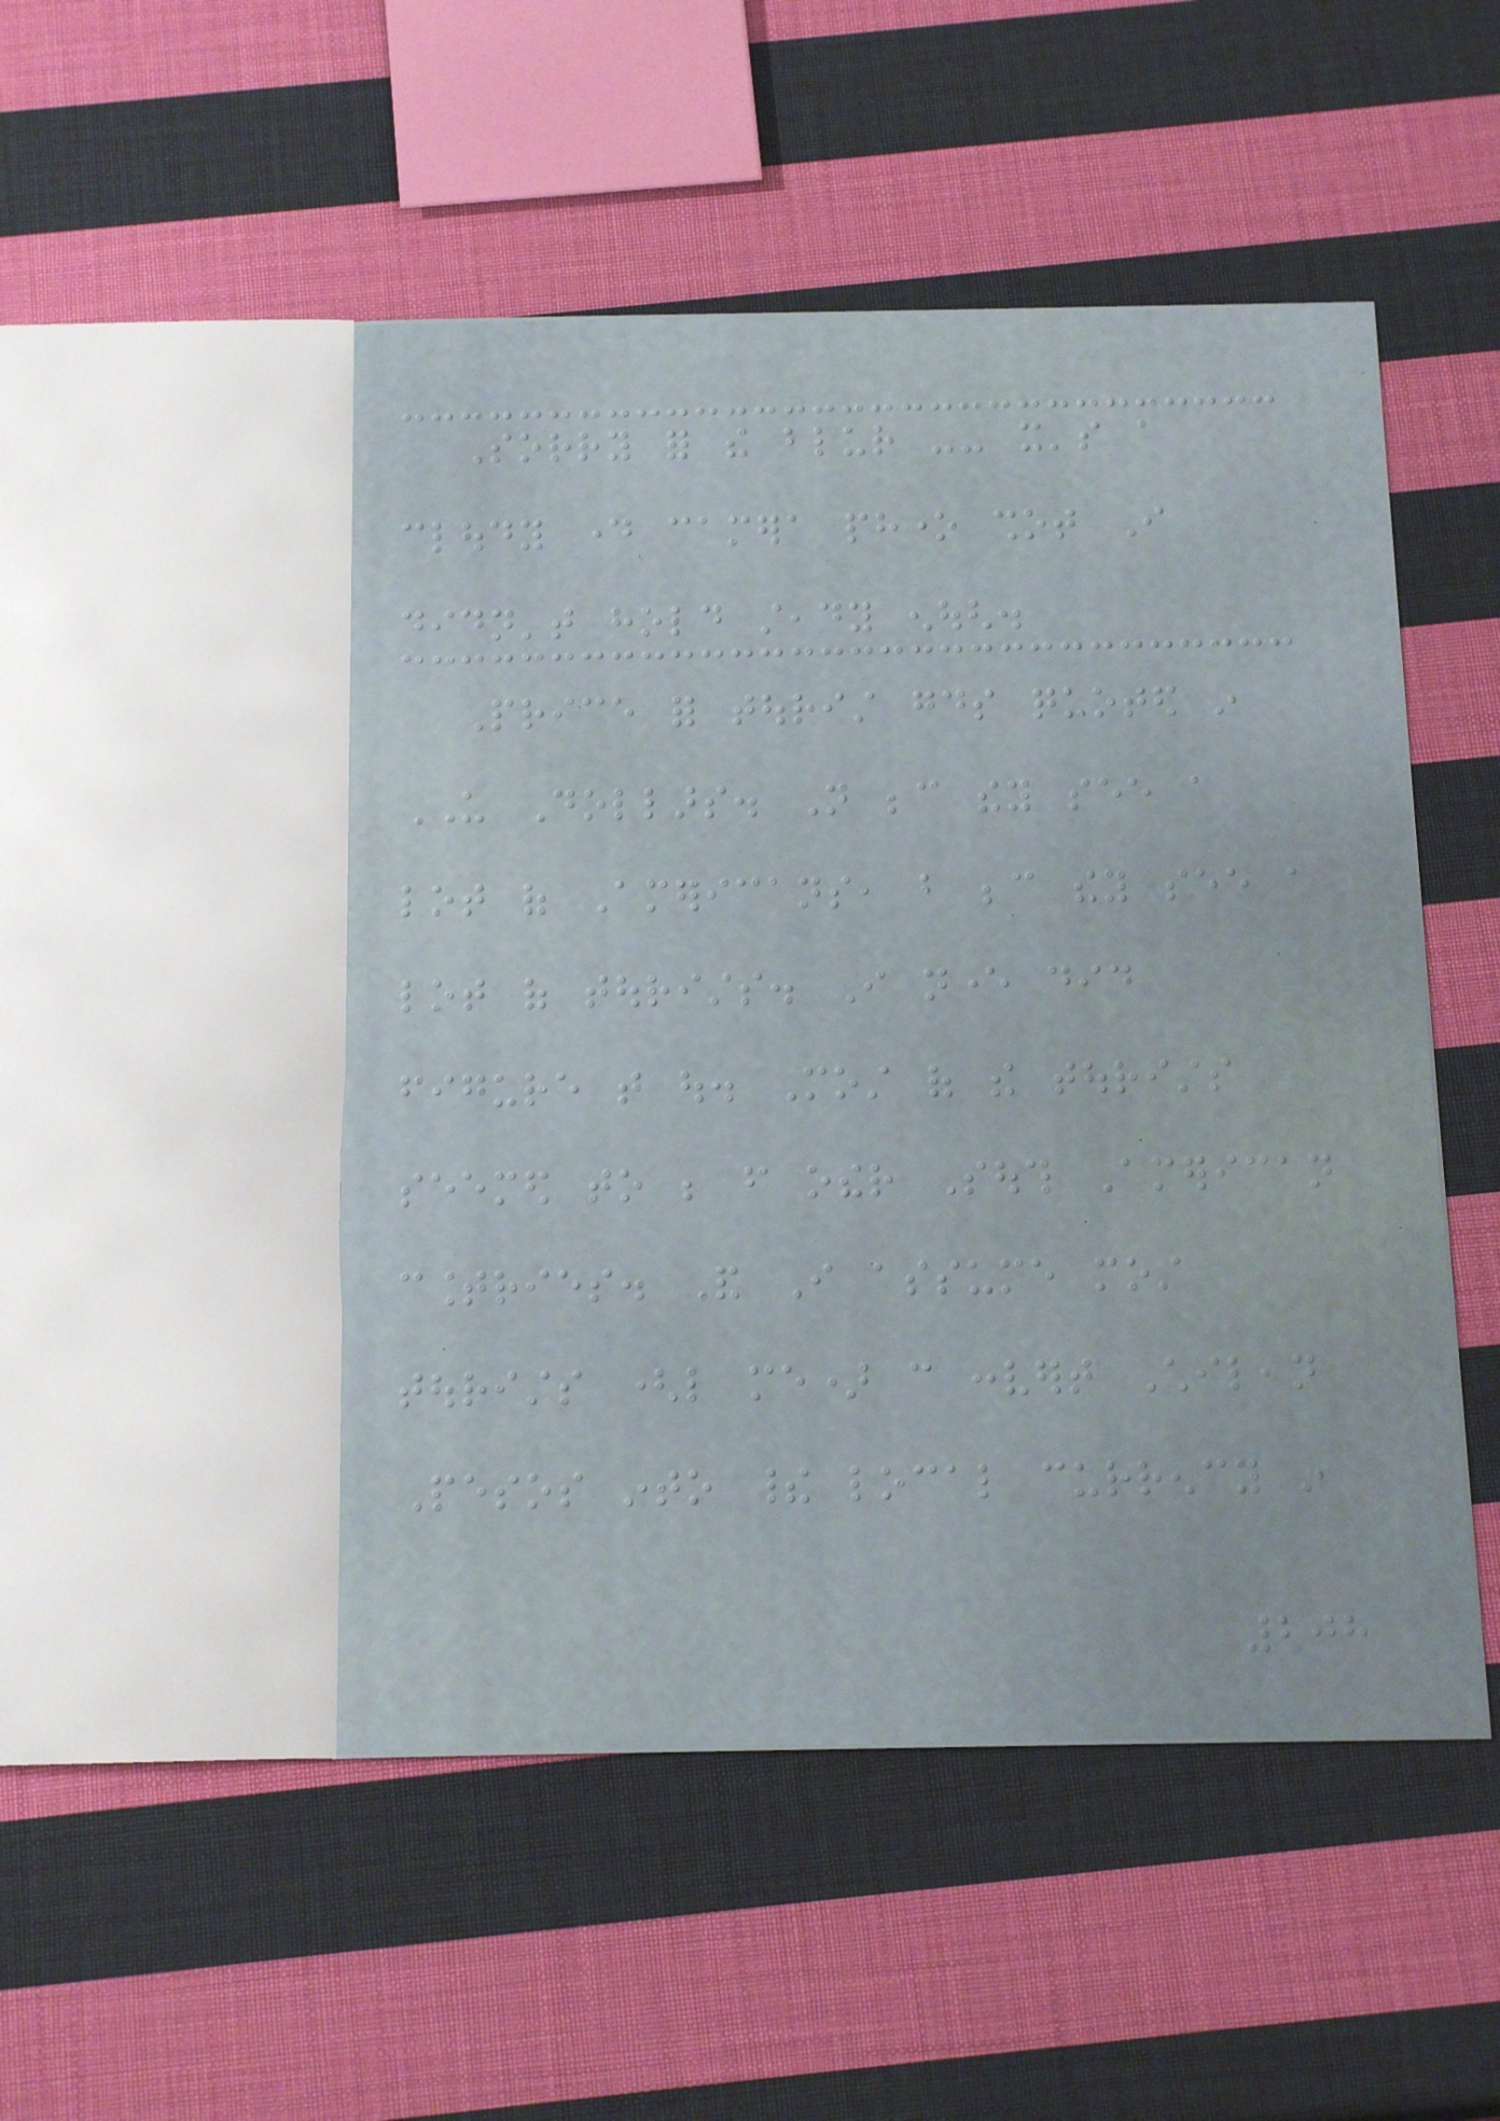Sorry for the blur -- it's a
cloudy day camera phone shot I
didn't hold steady enough.
Price for tourist goods quoted in
US Dollars. Not because they see a
lot of Americans, but because they see a
lot of tourists. I never did
figure that out. Most of the tourists
seemed to be from other South American
countries. And I assume most
tourists (like me) can convert Chilean
Pesos into their local currency in
208
